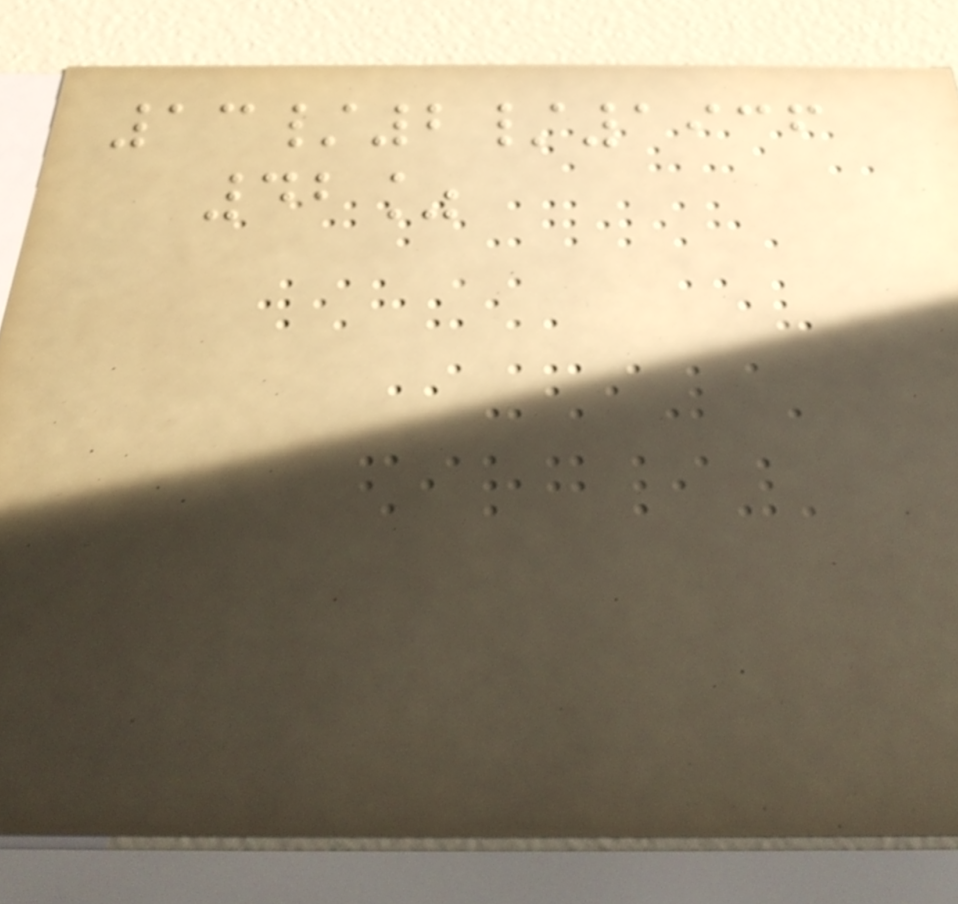13/2/1936
42%
